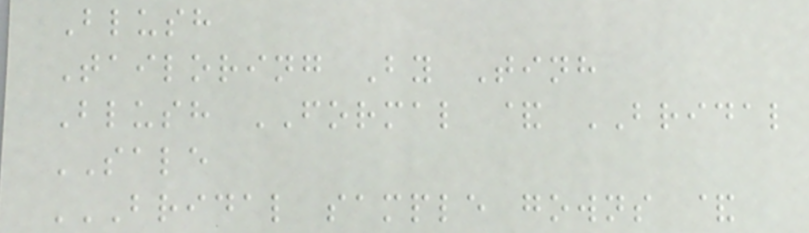Blush
Tailoring By Tinh
Blush FORMAL & BRIDAL
SALE
BRIDAL SAMPLE GOWNS &
